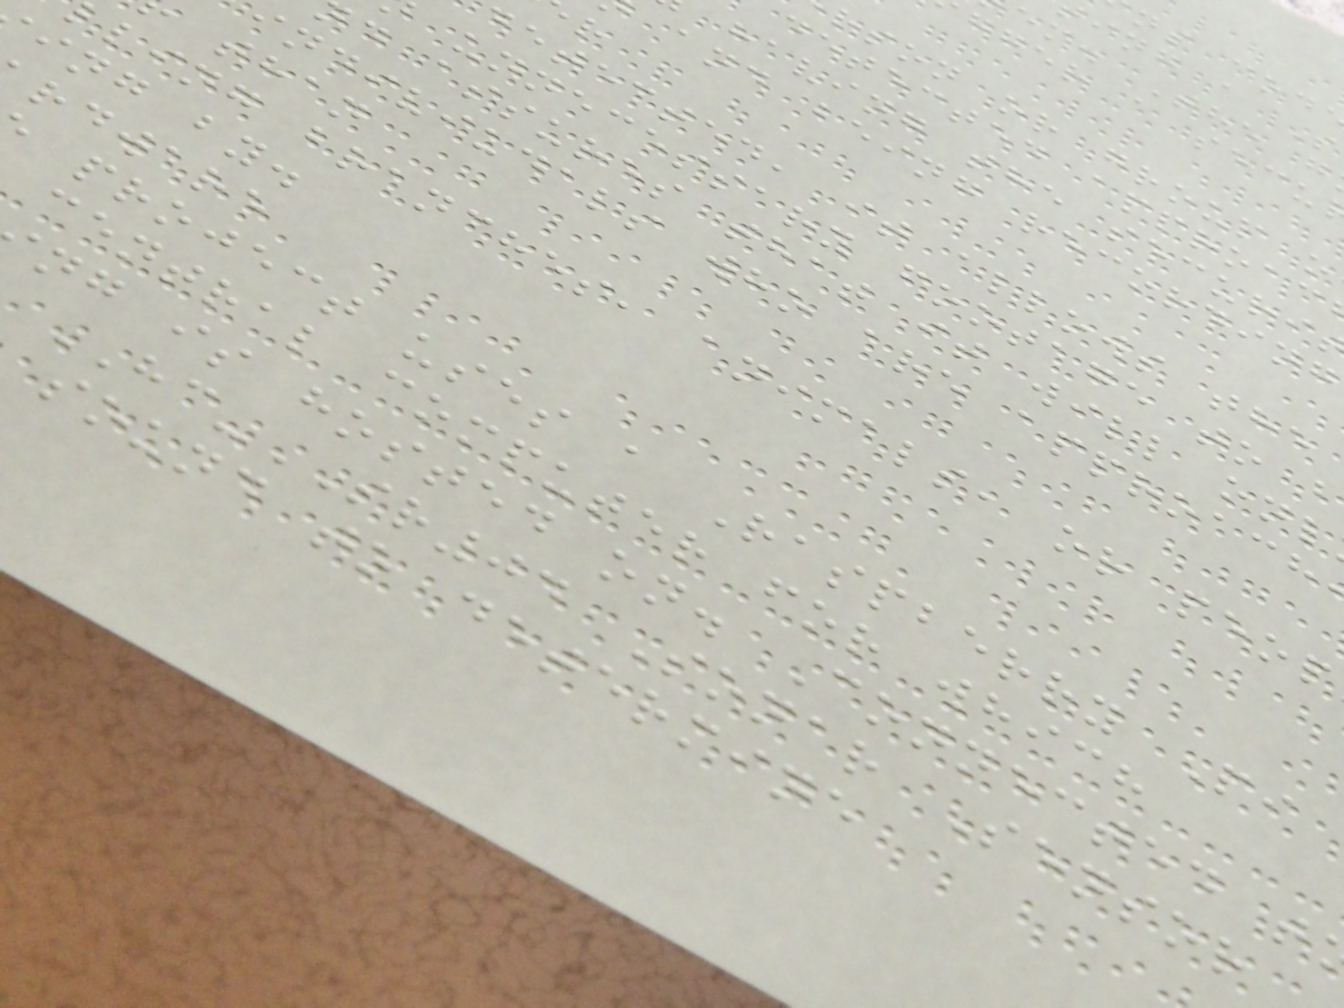em. The g
gger a secu
rson or group o
detected approac
having the securi
and being recording
detected, it allows the
unnecessary footage to b
d assures that it will onl
indiviudals who are approach
than
ling branches, animals, or peop
ing by.
rdware
project uses a Raspberry Pi
central computer for which
ng is hosted on. Connected t
HC-SR04 Sonar Sensor
sound to determine
